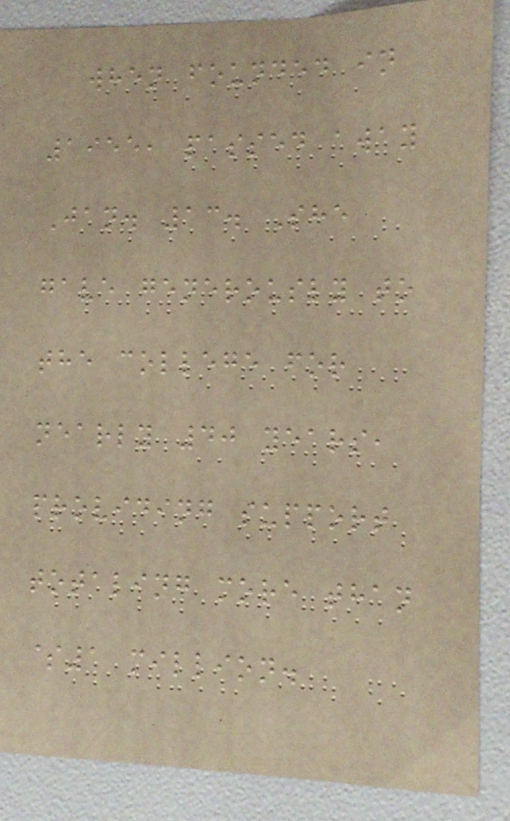when founded in
1955, passed away
Jan. 13. She
gave generously to
the college for
nearly 40 years,
providing support
totaling more than
$1 million.
